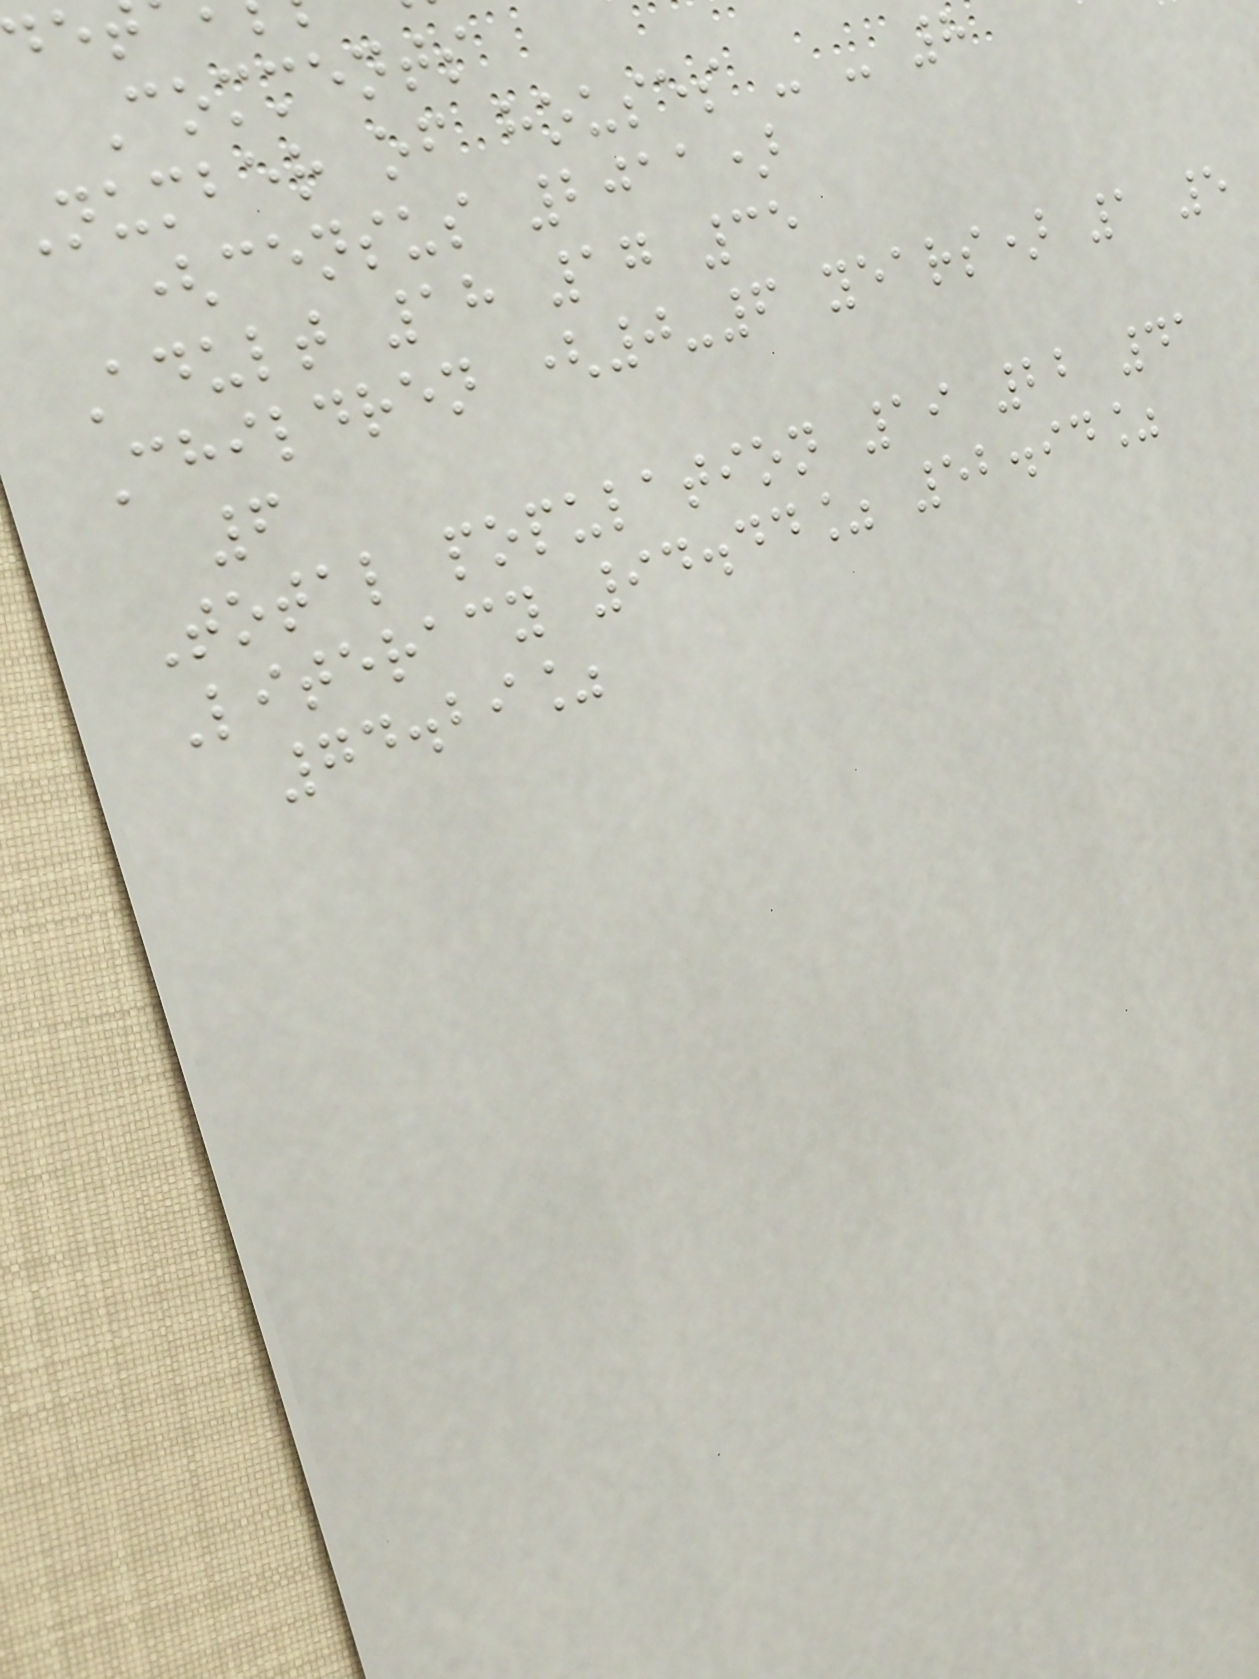Comments
Number of houses - - 8
(census 2011)
Adult 18 17 35
Children (0-6 years) 1 5
6
Total population 19 22 41
Literacy 94.44% 52.94%
74.29%
